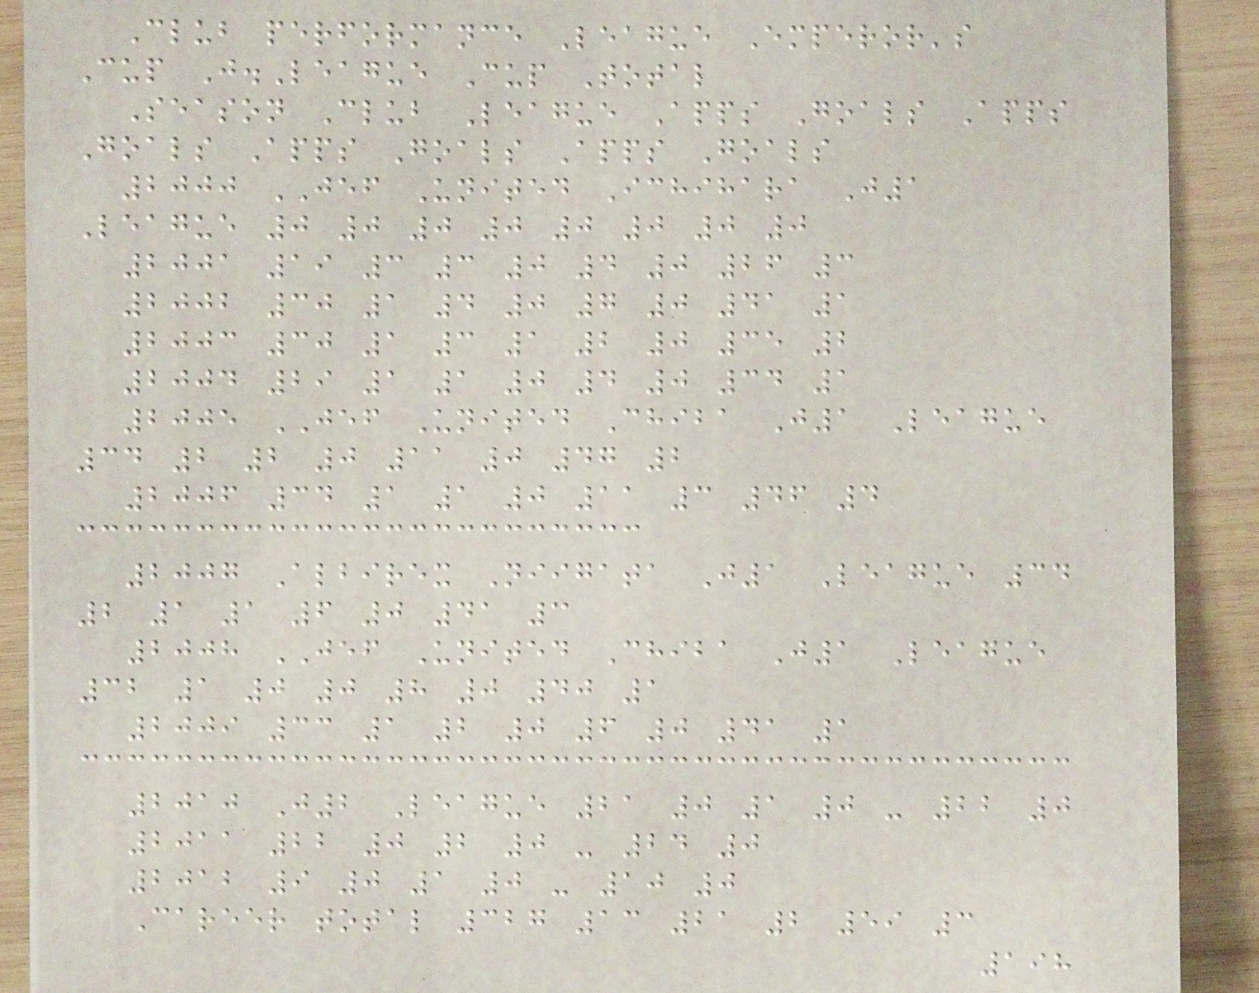Club performance League Emperor's
Cup J.League Cup Total
Season Club League Apps Goals Apps
Goals Apps Goals Apps Goals
2000 JEF United Ichihara J1
League 0 0 0 0 0 0 0 0
2001 19 3 3 0 4 0 26 3
2002 30 1 4 0 7 0 41 1
2003 30 1 3 1 2 0 35 2
2004 29 1 1 0 4 0 34 1
2005 JEF United Chiba J1 League
34 2 2 0 11 0 47 2
2006 34 1 1 0 11 3 46 4
2007 Albirex Niigata J1 League 34
2 1 1 6 0 41 3
2008 JEF United Chiba J1 League
32 1 0 0 8 0 40 1
2009 33 1 2 0 6 0 41 1
2010 J2 League 21 0 1 0 - 22 0
2011 22 0 2 0 - 24 0
2012 9 0 1 0 - 10 0
Career total 327 13 21 2 59 3
198
